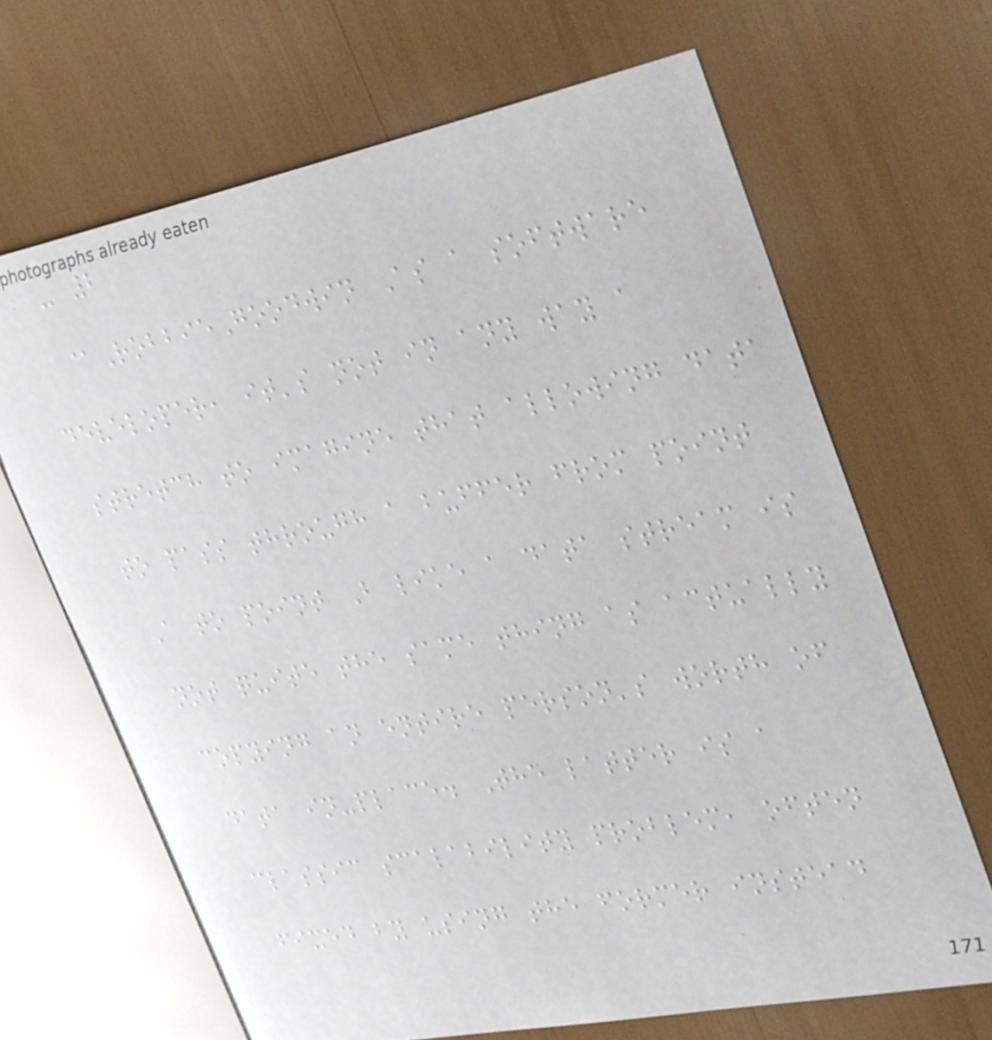- 2
@RobbieGoodwin As a software
developer, it's not in any way a
stretch to imagine that allowing data
to pass through a buffer from point
A to point B like a data stream is
not quite the same thing as actually
copying an entire person's worth of
data in-place. The latter is a
classic scalability problem, often
fixed by using the former instead
